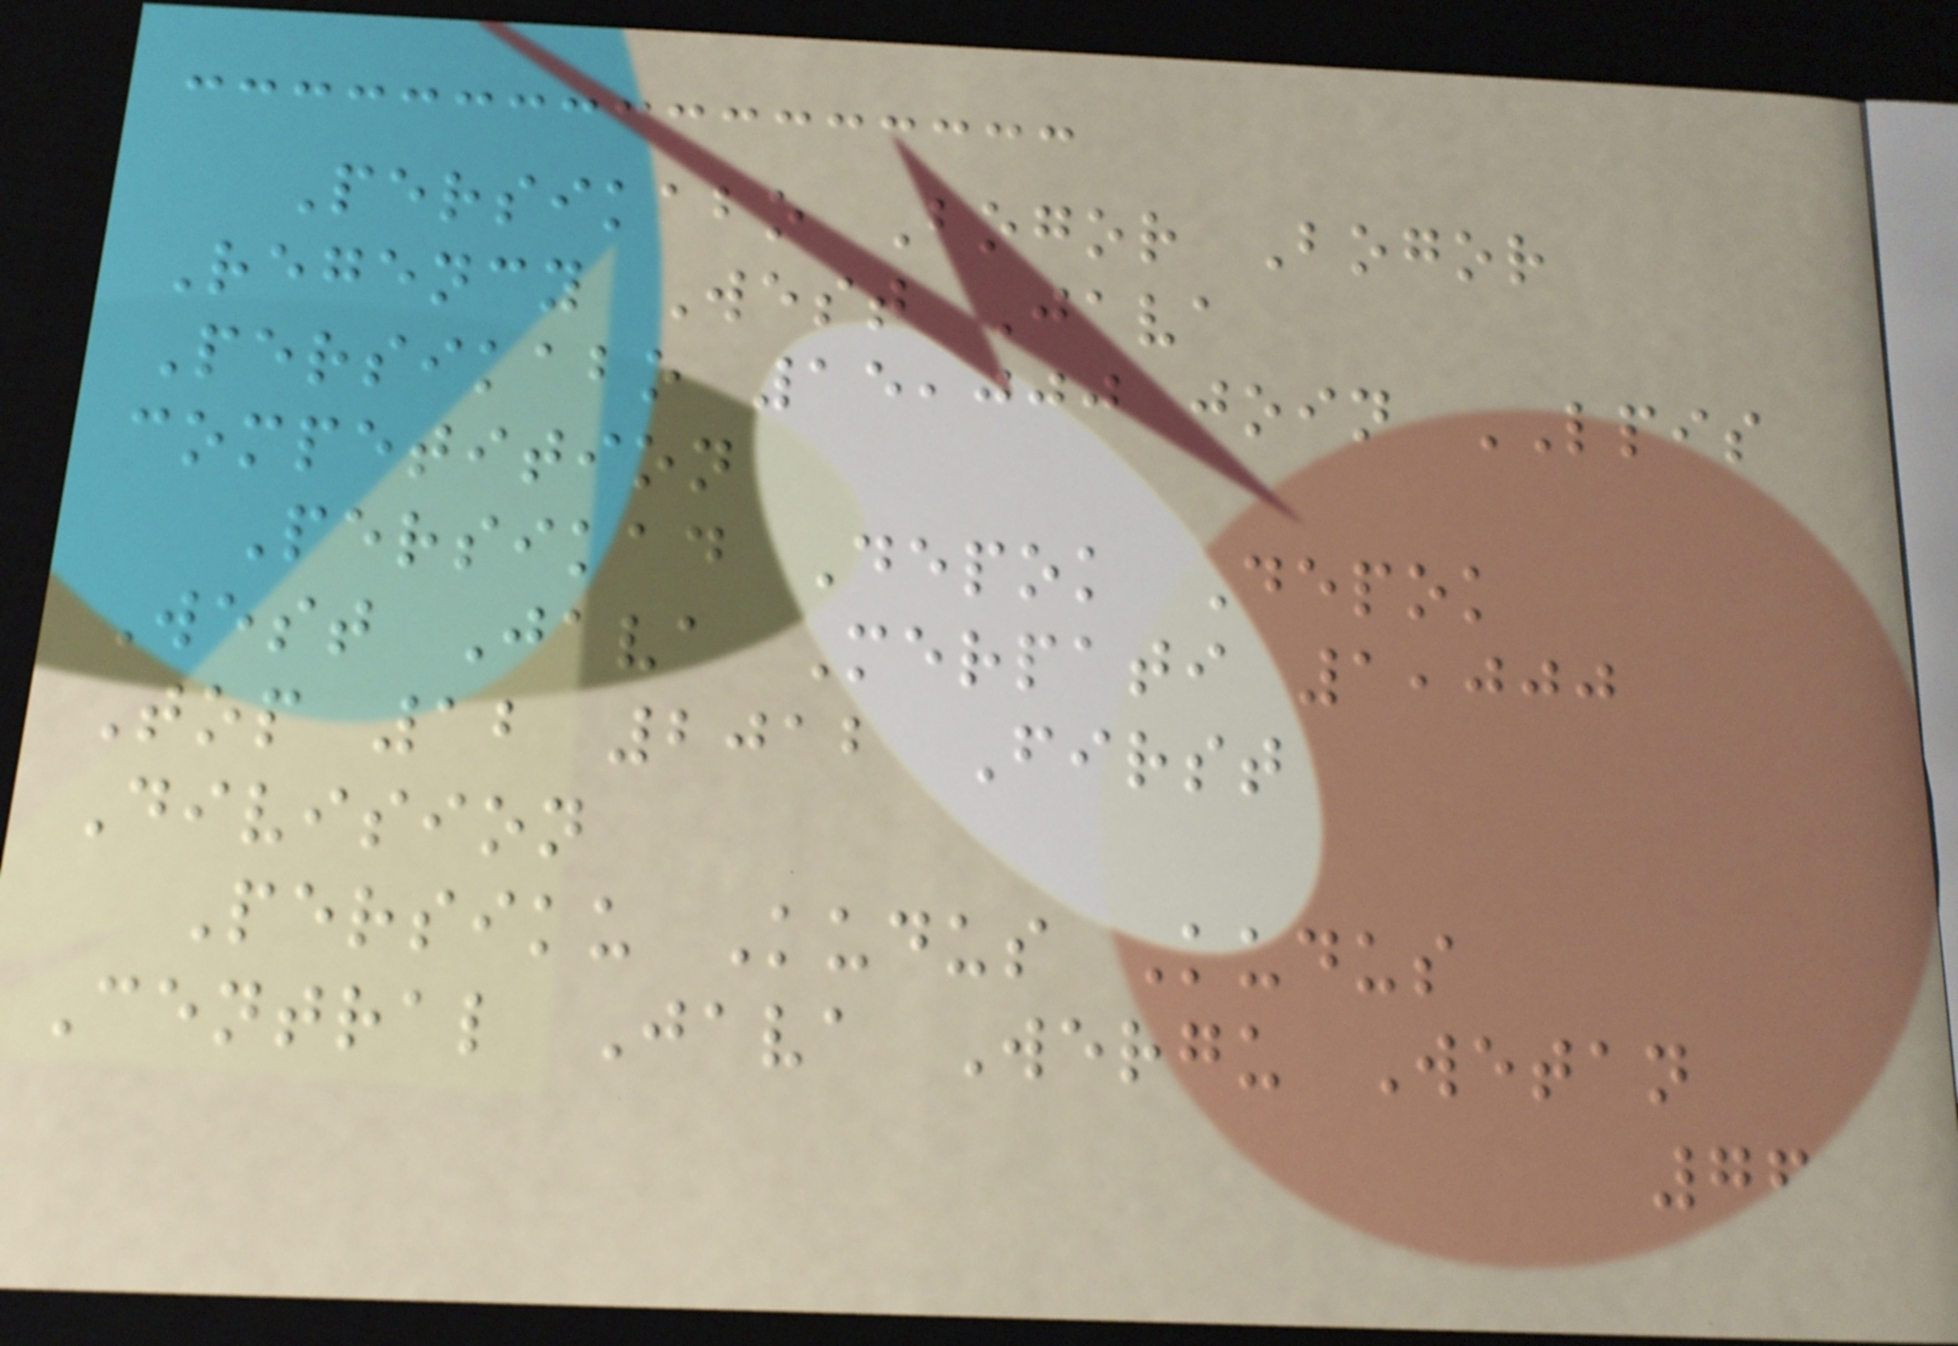Persikabo Bogor Bogor
Regency West Java
Persikabo 15,000 join LPIS
competition
Persikad Depok Depok
West Java Merpati 1,000
Top 12 2012 First
Division
Persiku Kudus Kudus
Central Java Wergu Wetan
76
